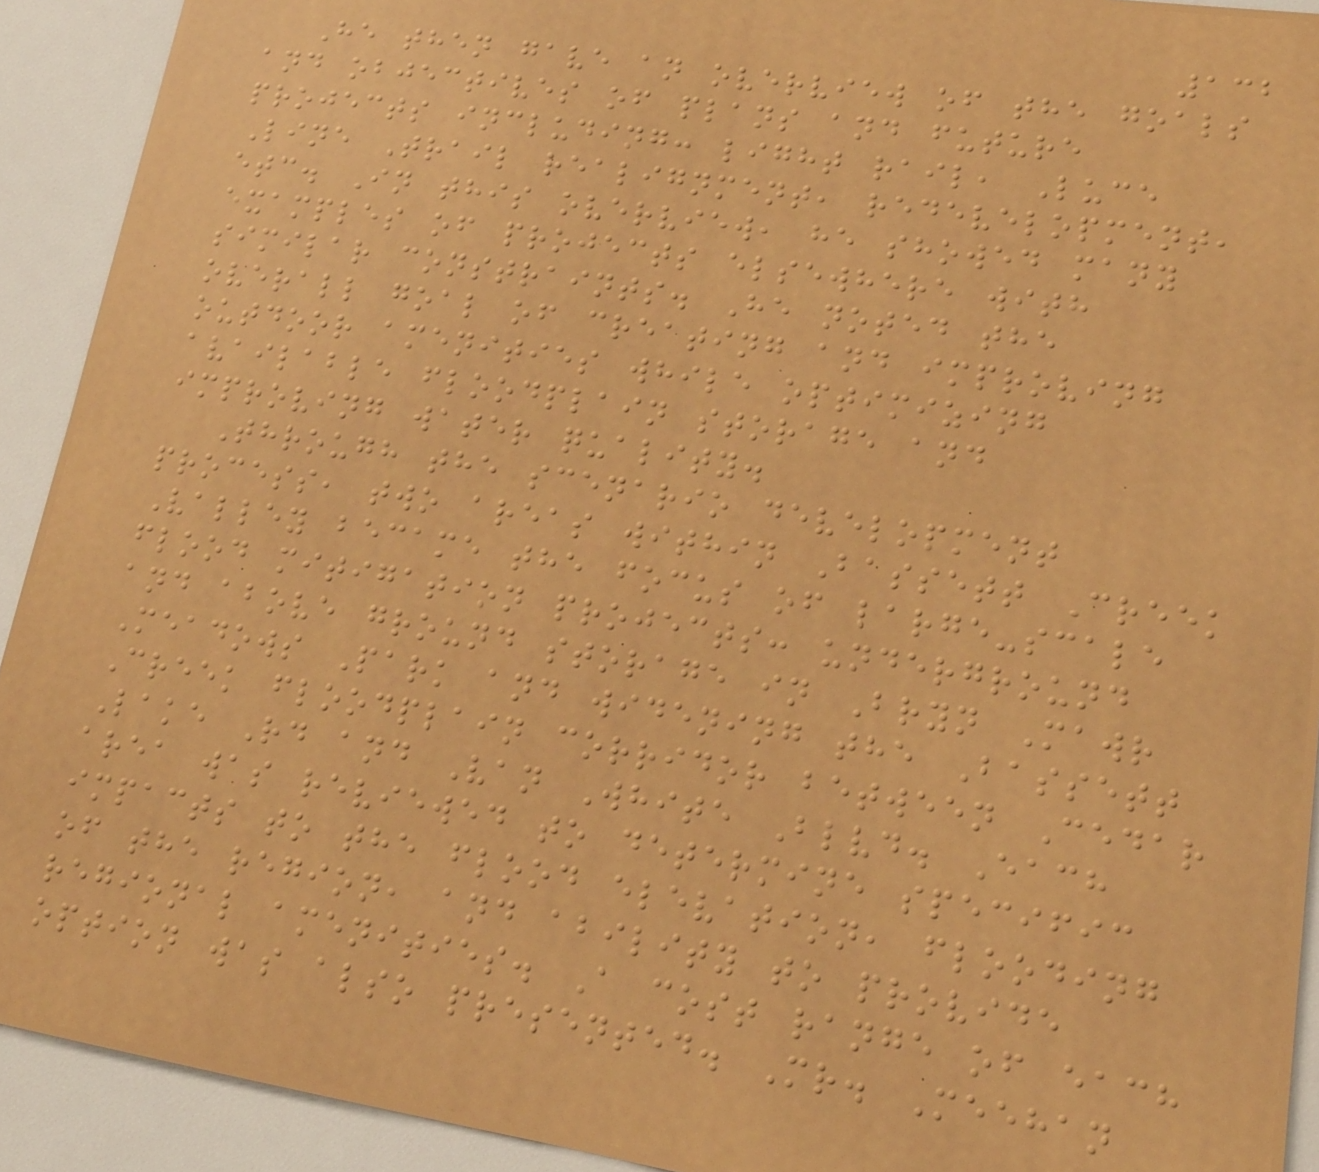132
He then gave an overview of the goals
and objectives of plans and future
projects including: light rail, Luce
Line Trail realignment, redevelopment,
etc. In this overview, he showed many
examples of projects elsewhere with
similar constraints. He noted the
overall goal of creating and improving
outdoor amenities while optimizing
available floodplain storage and
improving water quality.
Through the scenario development
process, two areas within Bassett Creek
Valley became the focus of large-scale
flood mitigation projects: underground
and above ground storage in Bryn Mawr
Meadows Park and widening the Bassett
Creek floodplain corridor between Cedar
Lake Rd and Van White Blvd. Each
area was reviewed to determine specific
impacts to the flood elevation, flooding
of the region, and ability to provide
regional amenities. A cost range of each
option was also presented. Mr. Meehan
